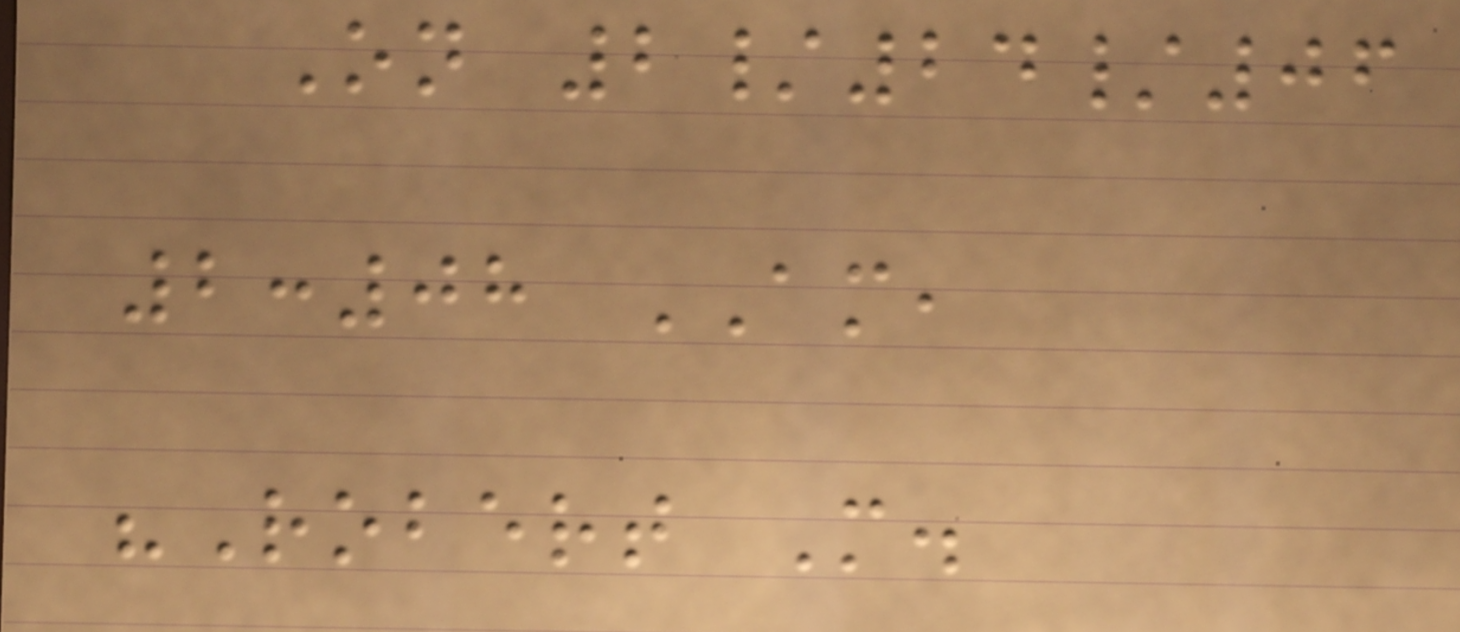On 2/24/06
2:08 AM,
"Robert M.
